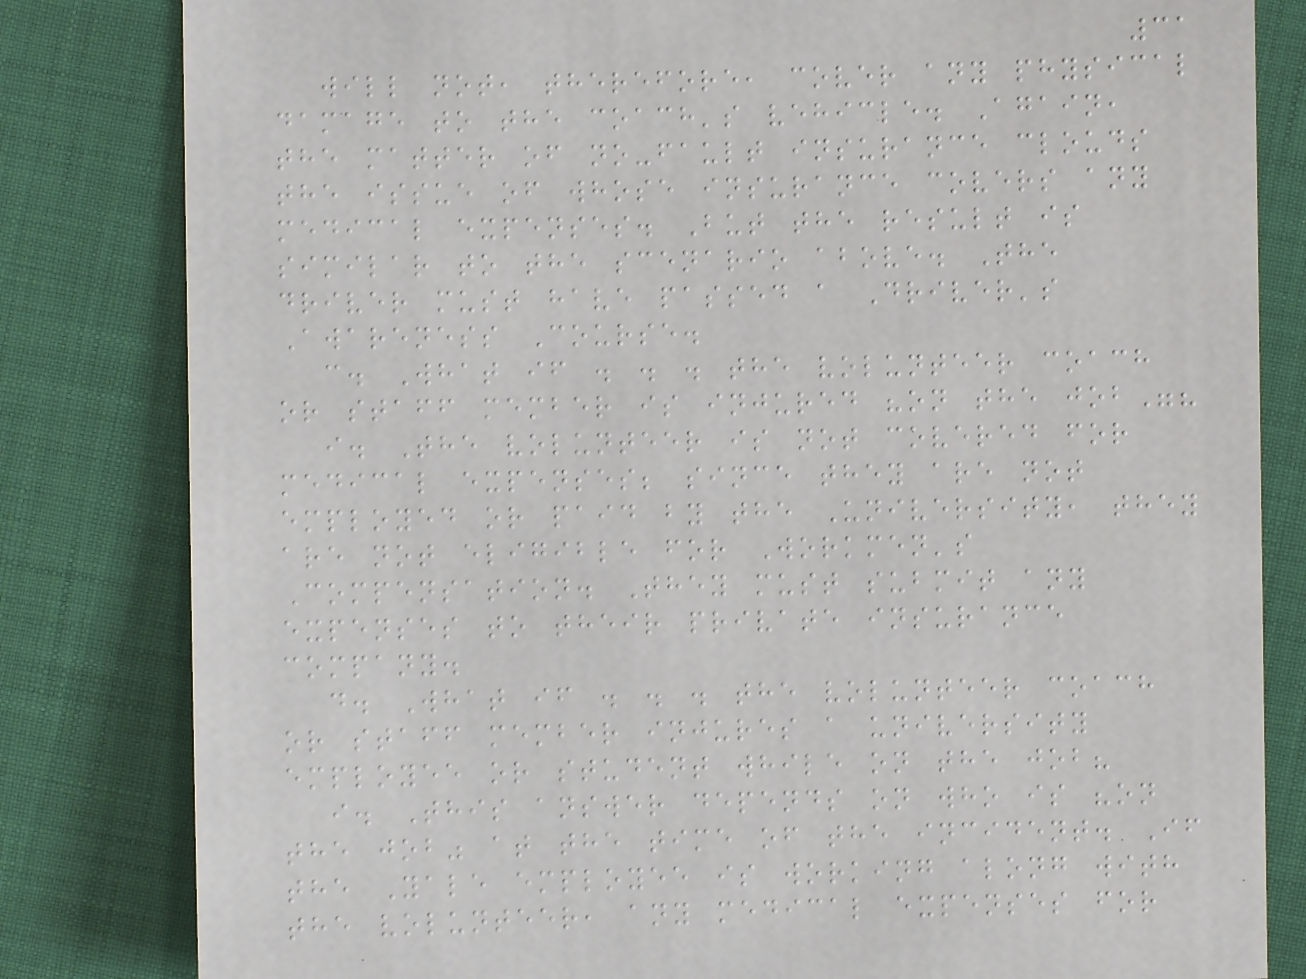31
will not, therefore, cover any physical
damage to the coach's vehicle. Again,
the matter of no-fault insurance clouds
the issue of whose insurance covers any
medical expenses. But the result is
similar to the scenario above. The
driver must have passed a Driver's
Awareness Course.
c. What if . . . the volunteer coach
or staff member is injured "on the job"?
i. The volunteer is not covered for
medical expenses; since they are not
employed or paid by the University, they
are not eligible for Workmen's
Compensation. They must submit any
expenses to their private insurance
company.
d. What if . . . the volunteer coach
or staff member injures a university
employee or student while on the job?
i. This answer depends on who is "on
the job" at the time of the incident. If
the Yale employee is working along with
the volunteer, any medical expenses for
